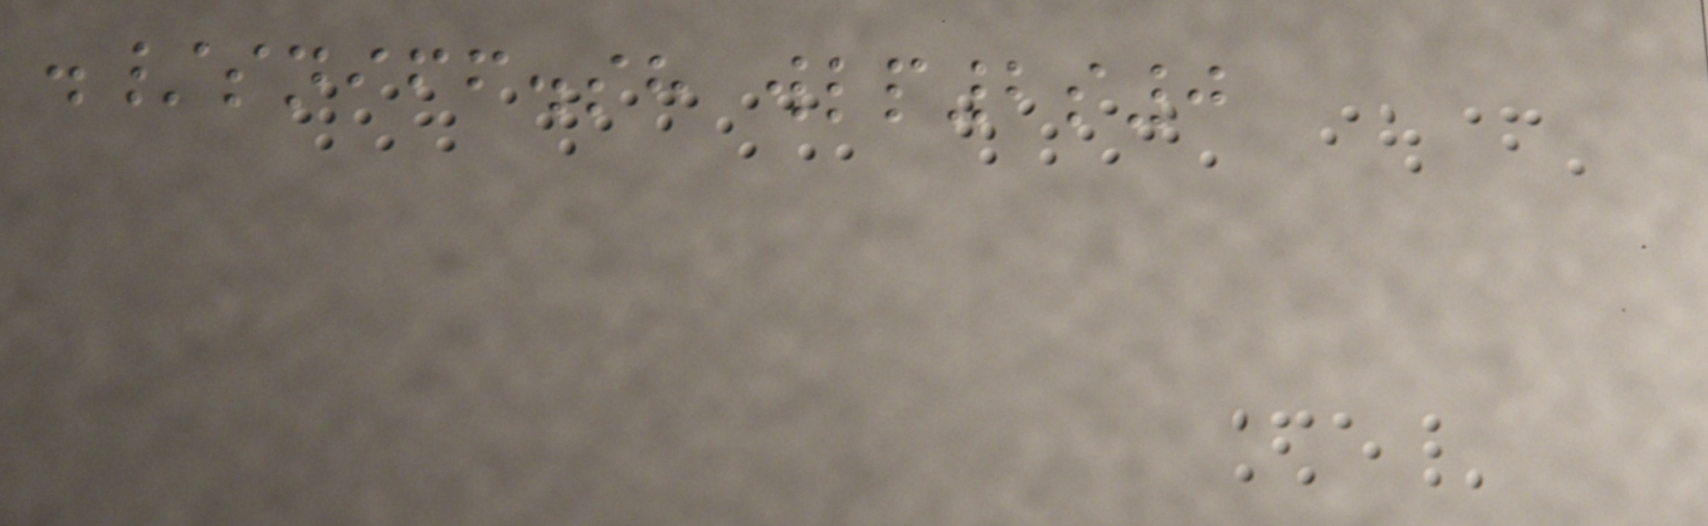./sniff.sh wlp2s0
